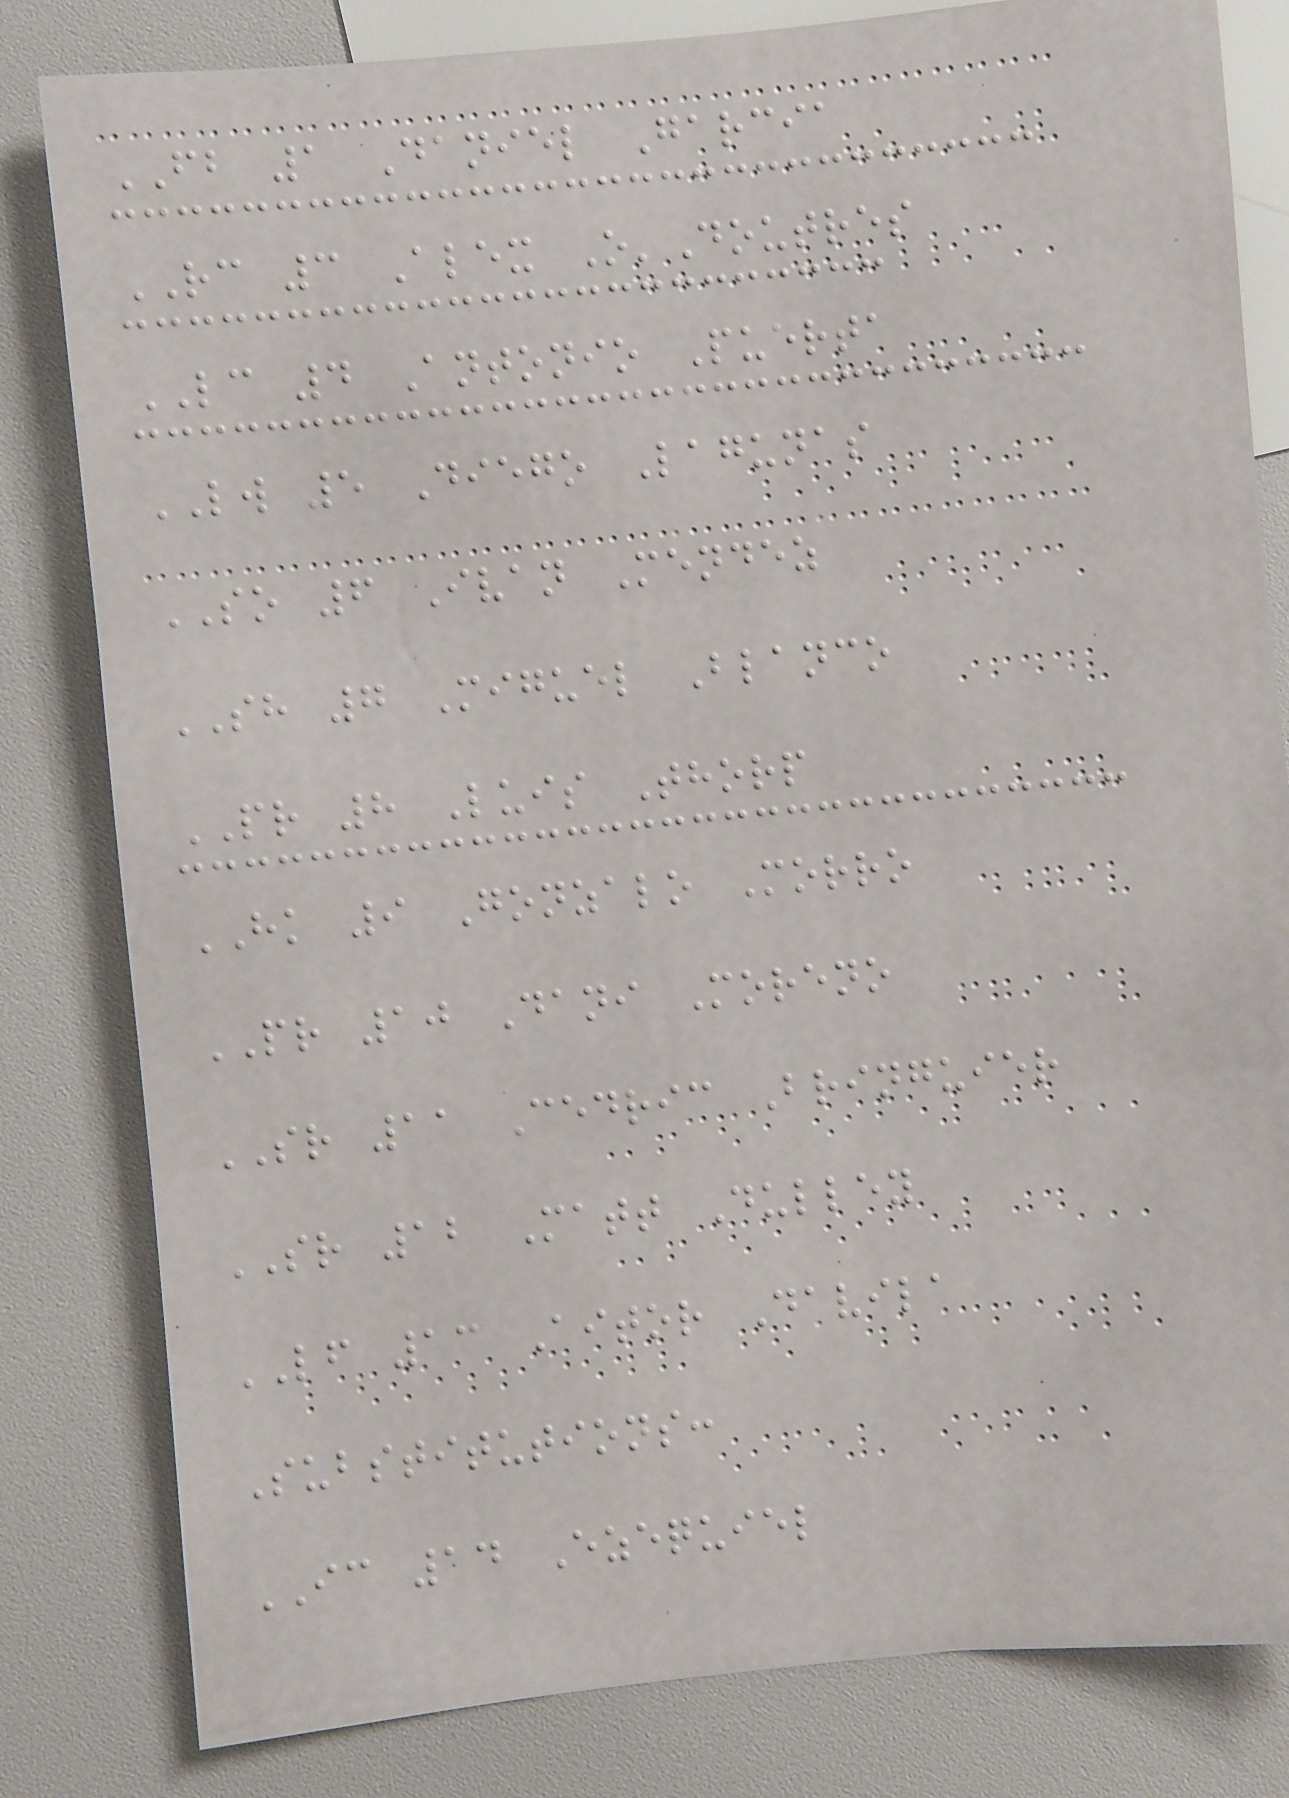FB 1 Daniel Garcia
RC 3 Alex O'Doutres
LC 4 Antonio Puerta
LW 5 Diego Lagunas
SO 6 Ivan Mendez
SH 7 Miguel Blanco
PR 8 Luis Thorp
HK 9 Gonzalo Morro
PR 10 Dani Moreno
SR 11 Cedric Bringuier
SR 12 Matt Dulley
LF 13 Aitor Davila
Substitutions:
IC 14 Ezequiel
